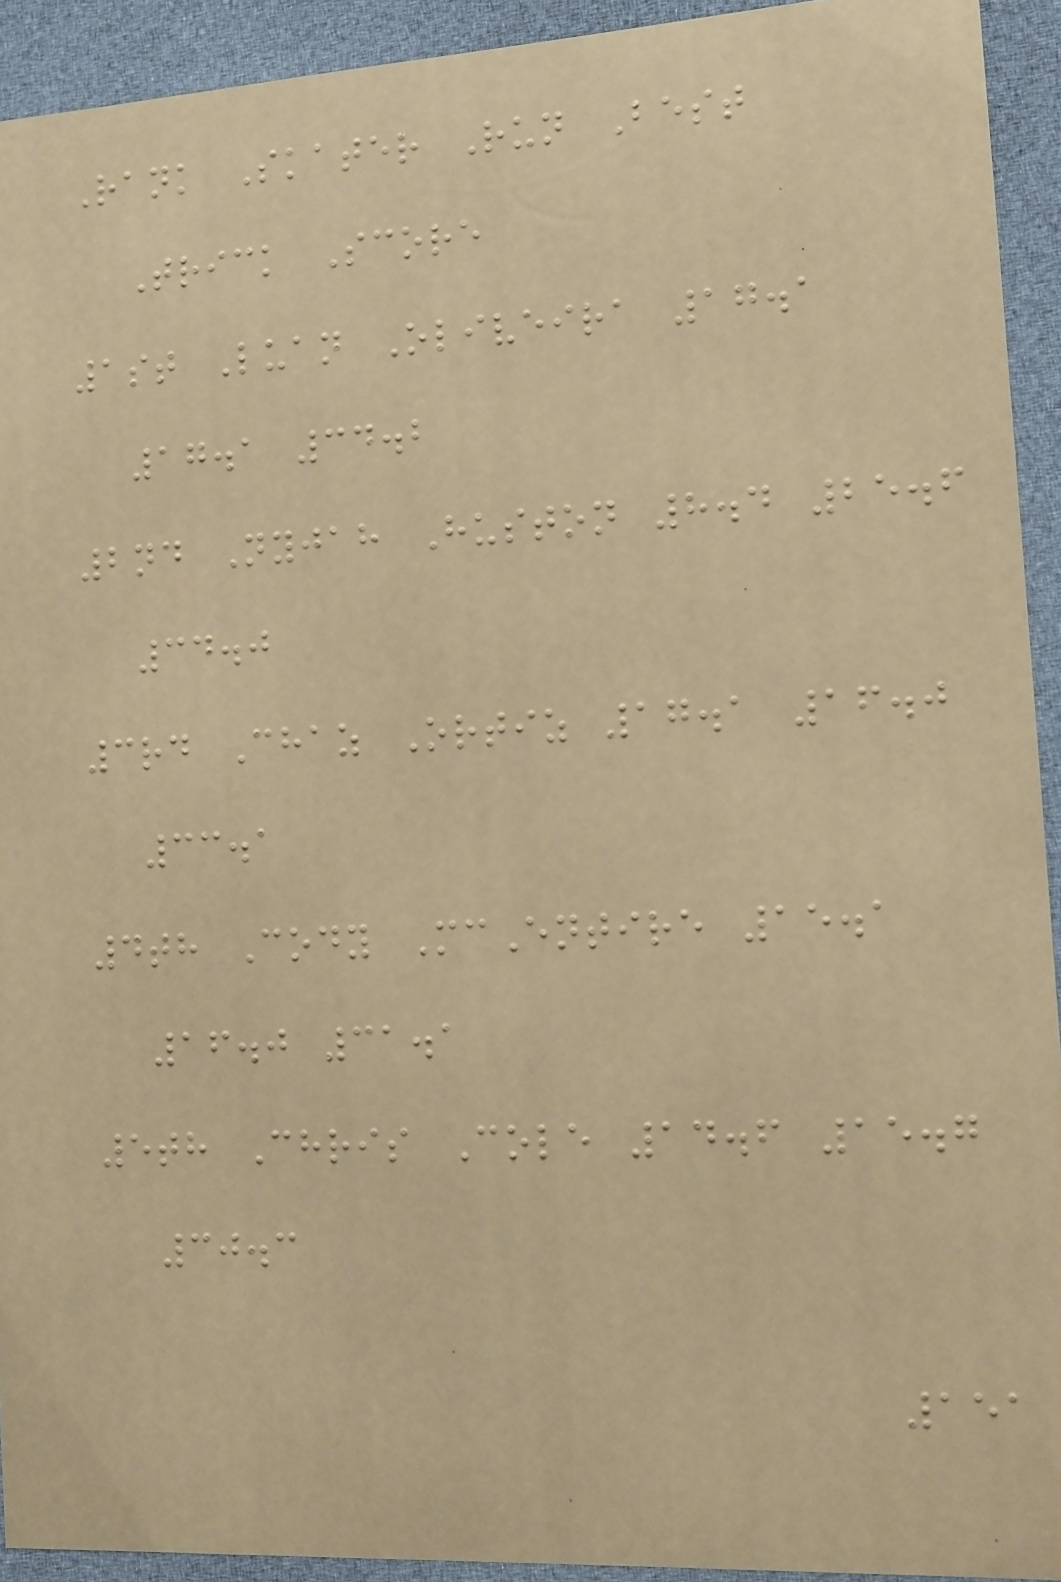Rank Skater Run Best
Trick Score
1st Luan Oliveira 17.1
17.1 34.2
2nd Nyjah Huston 8.4 25.6
34.0
3rd Chaz Ortiz 17.1 16.0
33.1
4th Cody McEntire 15.1
16.0 31.1
5th Chris Cole 14.6 15.7
30.3
151
